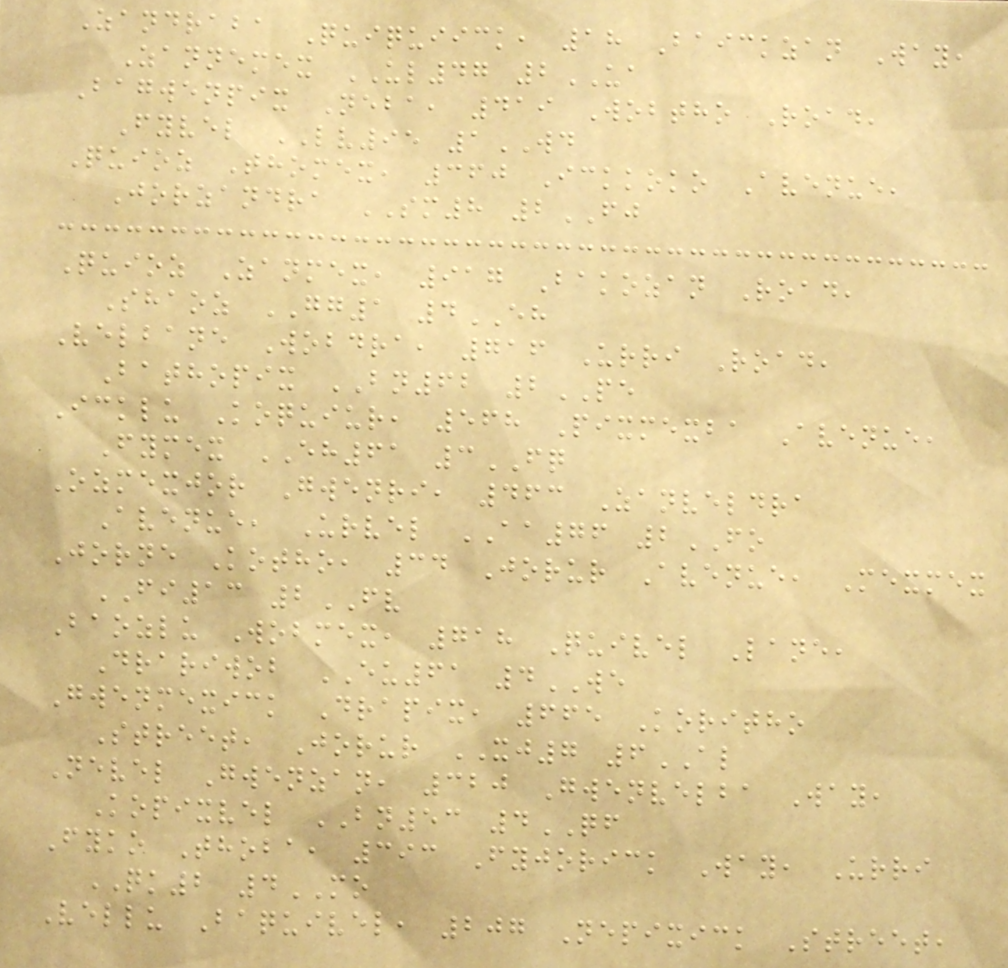Zandraba Quiquiick, 18 Baickzan Way,
Zannemex UL47 2UA
Bagwenpix Neba, 419 Wobtho Road,
Fyvel LV95 1WD
Quioz Thomex, 360 Ickkoko Avenue,
Jorzandra SM8 2FJ
Quioz Zanmex, 917 Bakozan Road,
Shaoz GG1 4EH
Velbane Wobdra, 716 Urri Road,
Bathopix BN62 2PE
Icklu Koquiur, 568 Pixmexba Avenue,
Fymex EH61 3FQ
Ozmexjor Gwenri, 463 Zanveldra
Avenue, Urvel AA76 2FO
Jorne Kotho, 34 Jorur Avenue, Mexmex
FI13 2FV
Baozlu Wobmex, 718 Quivel Lane,
Drariwob EU61 4WE
Gwenmexick Drapix, 665 Koritho
Street, Jorur XJ7 6AL
Nevel Gwenzan, 320 Gwenvelba Way,
Kopixvel BN53 4QF
Fyko Thoba, 393 Fyjorick Way, Urri
QK2 4MO
Vellu Baquivel, 207 Nepixick Street,
